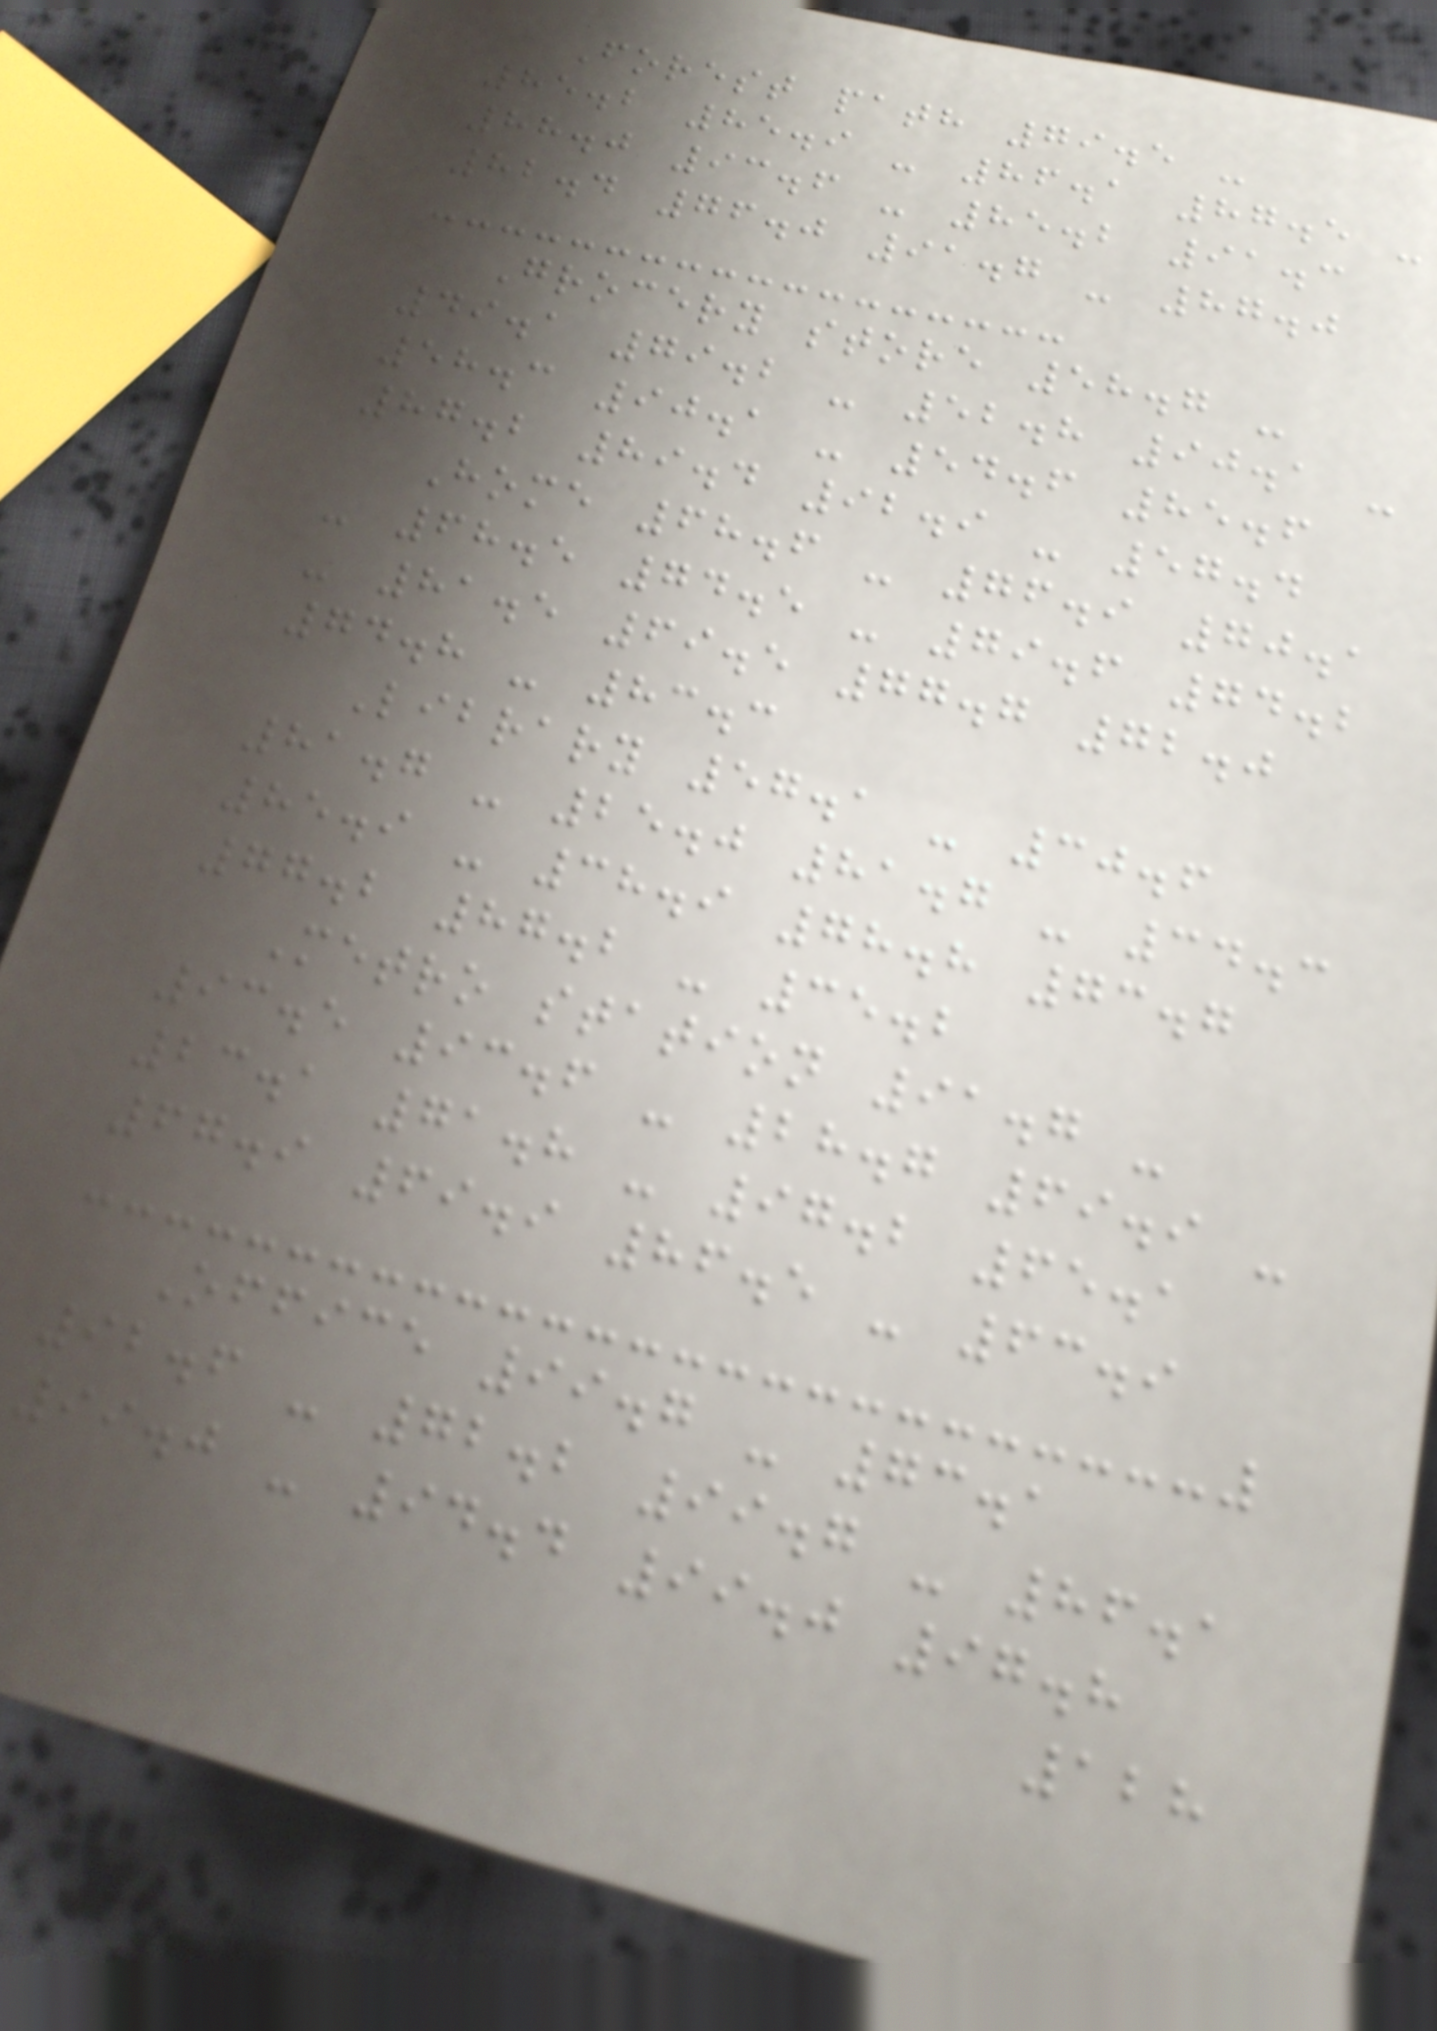Forest path 79.5 -
85.2 85.9 - 86.1 87.5 -
88.0 93.6 - 85.2 91.3
82.4 76.0 91.7 - 87.0
Grocery store 58.7 -
49.1 79.2 - 52.8 90.1 -
58.3 90.1 - 54.6 85.6
87.2 89.4 92.9 - 57.4
Home 68.6 - 76.9 70.1
- 68.5 74.5 - 79.6 74.2
- 81.5 69.5 77.7 72.0
74.8 - 83.3
Library 57.1 - 30.6
81.7 - 25.0 81.7 - 34.3
85.9 - 38.9 78.8 73.7
77.2 87.2 - 35.2
Metro station 91.7 -
93.5 93.6 - 28.7 69.9 -
23.1 71.8 - 97.2 65.1
67.9 69.9 86.5 - 63.9
Office 99.7 - 73.1
92.6 - 72.2 99.7 - 86.1
99.0 - 94.4 99.0 97.8
128
